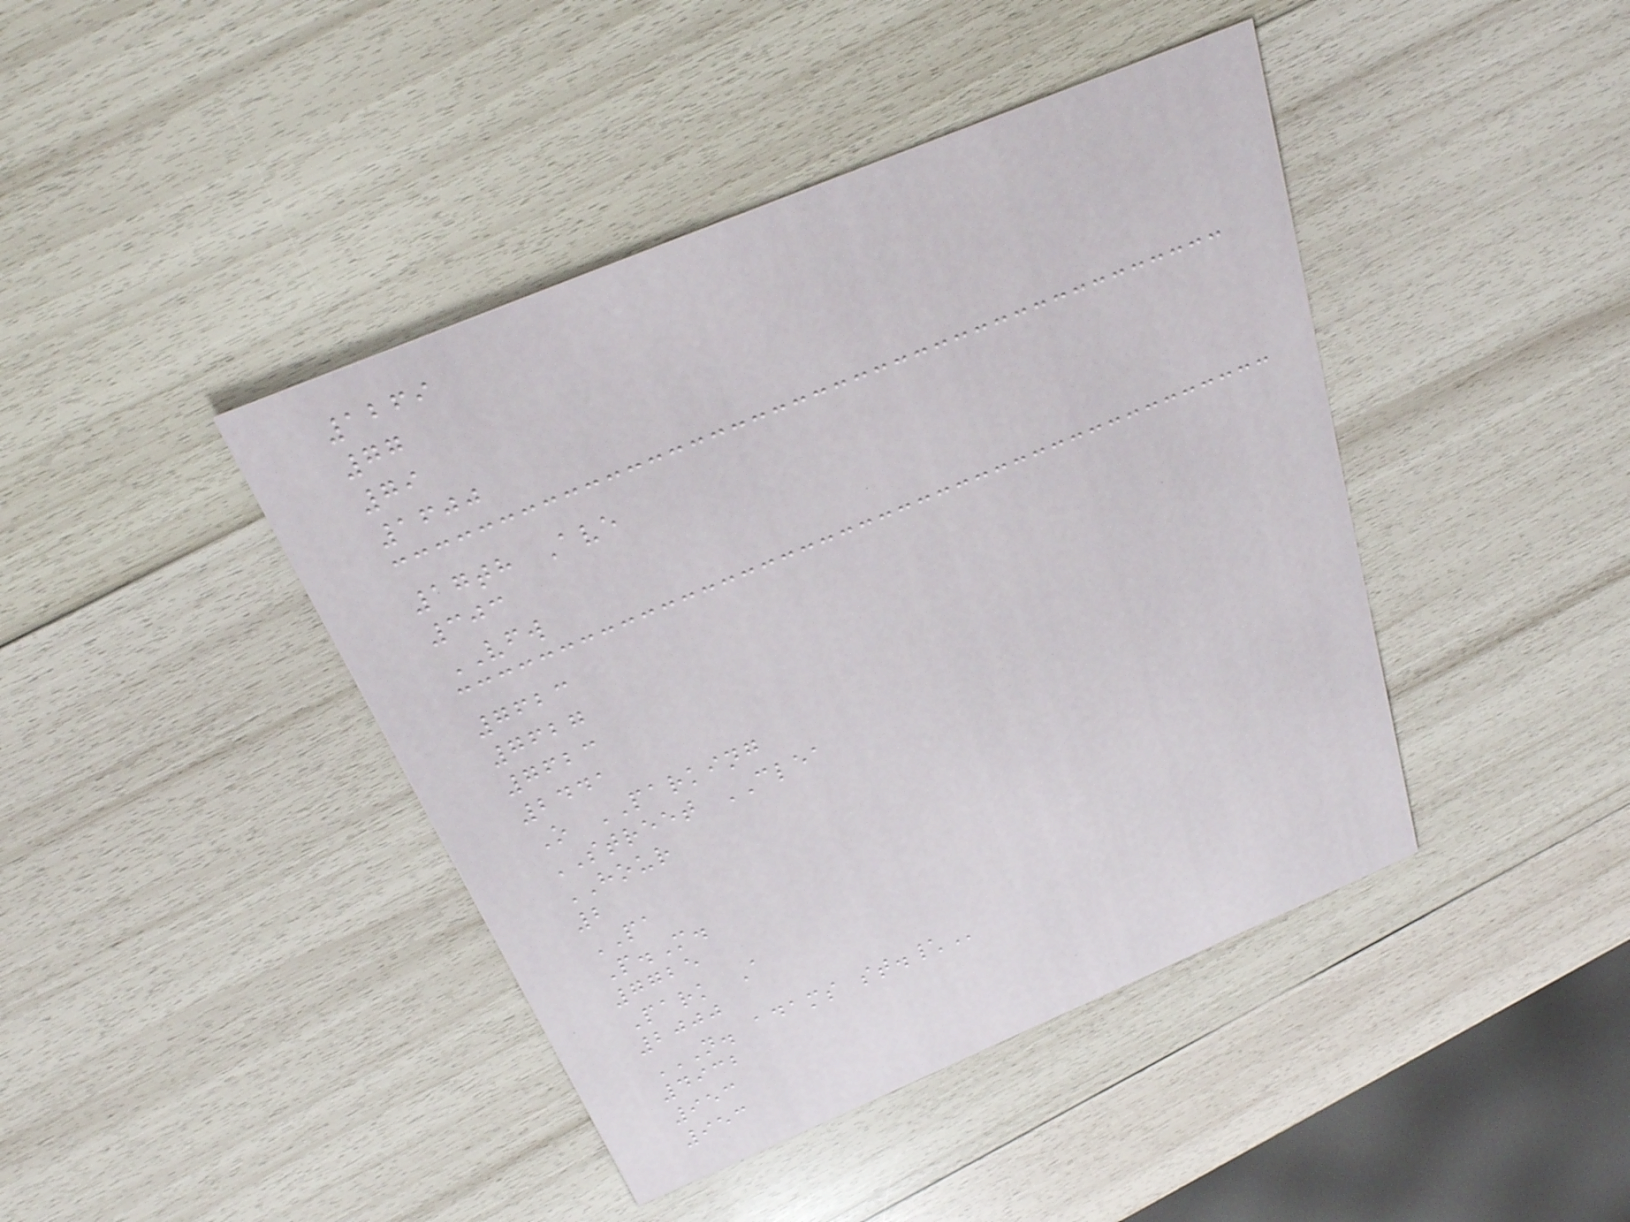1269
77
79
1600
17th Ave
303
VFW
7623
7627
7623
2441
O PARKING
STREET CLEA
HOUR
2
PA
P.M.
7725
Park A
2000
N. ADAMS ST.\
4932
953
953
